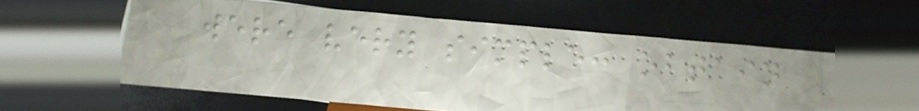were very simple: obtain
